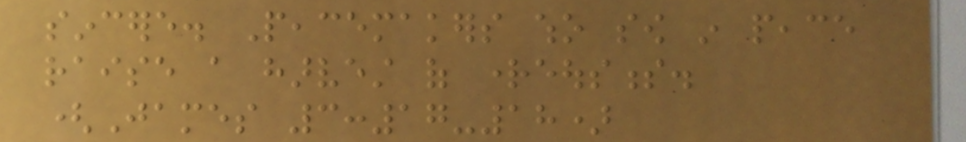sincere. Peacemakers who sow in peace
raise a harvest of righteousness.
(James 3:17-18)
